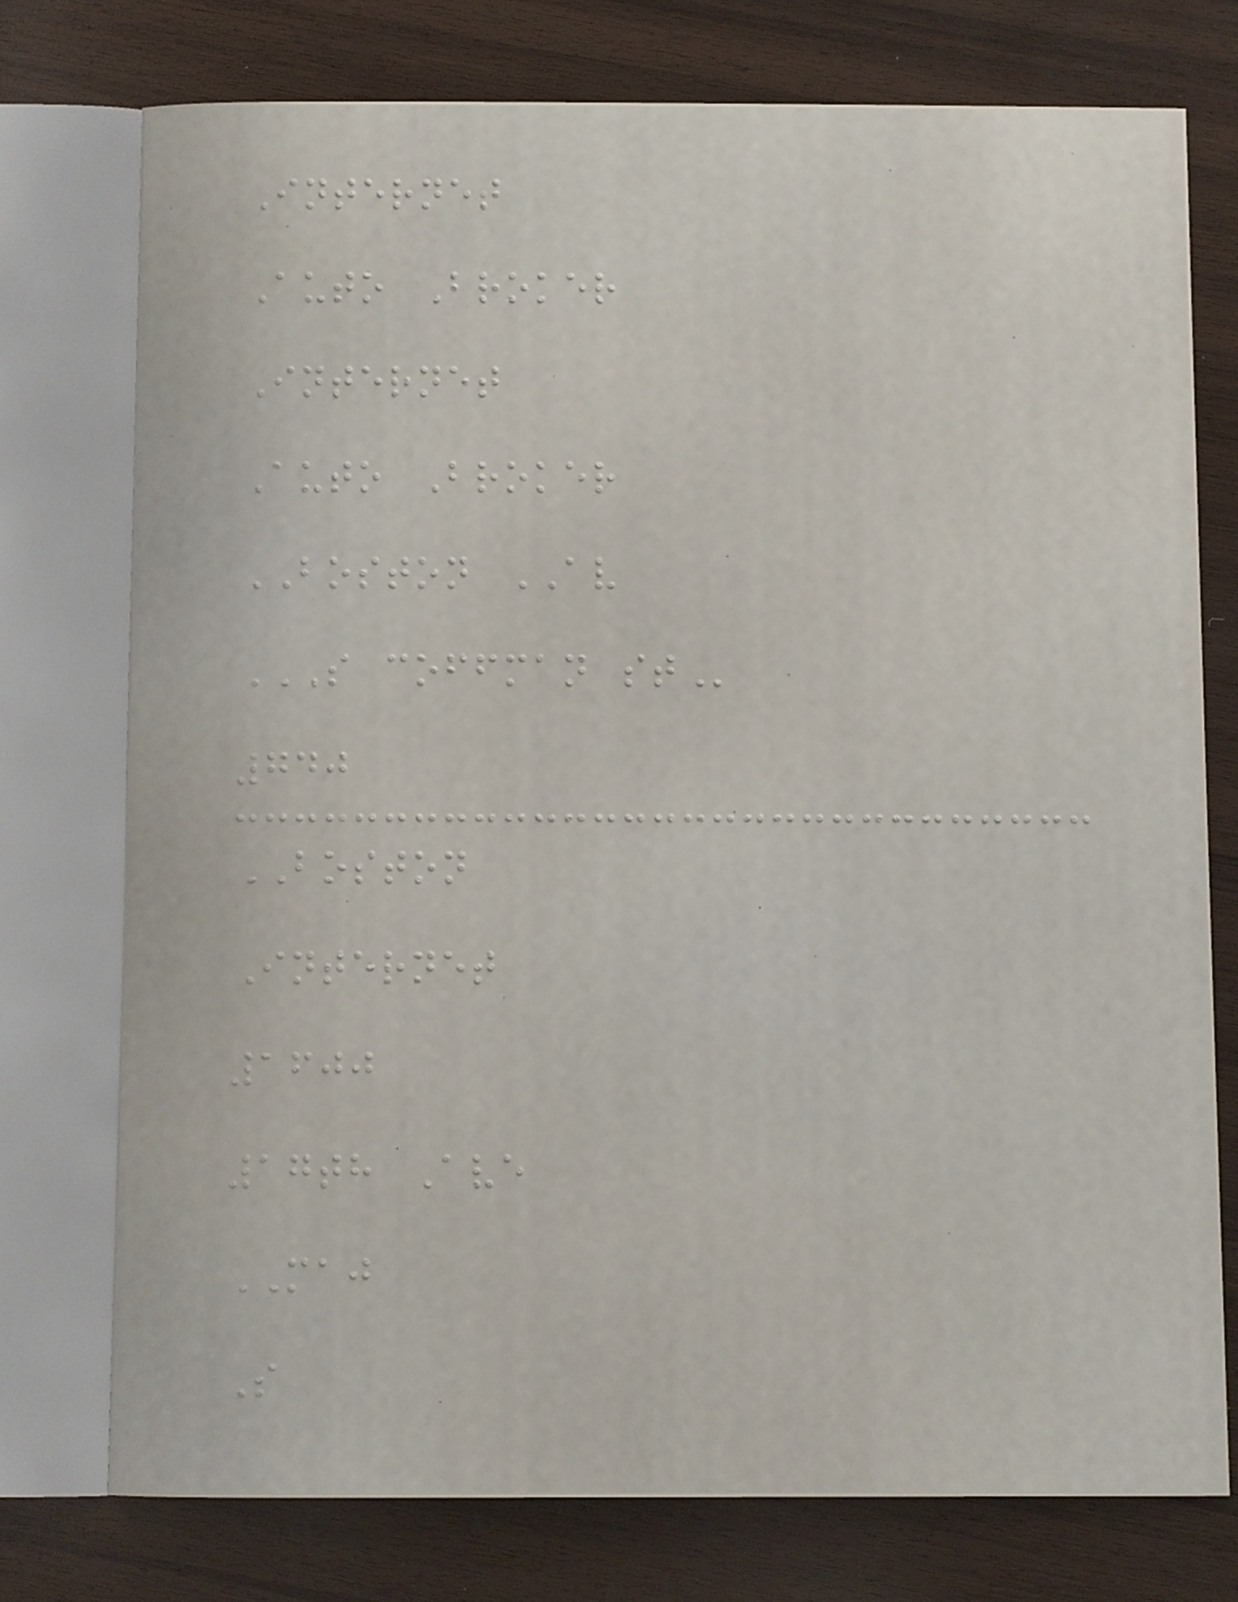Internet
Auto Broker
Internet
Auto Broker
BOSTON AV
S COFFMAN ST
740
BOSTON
Internet
1600
17th Ave
MAJ
S
